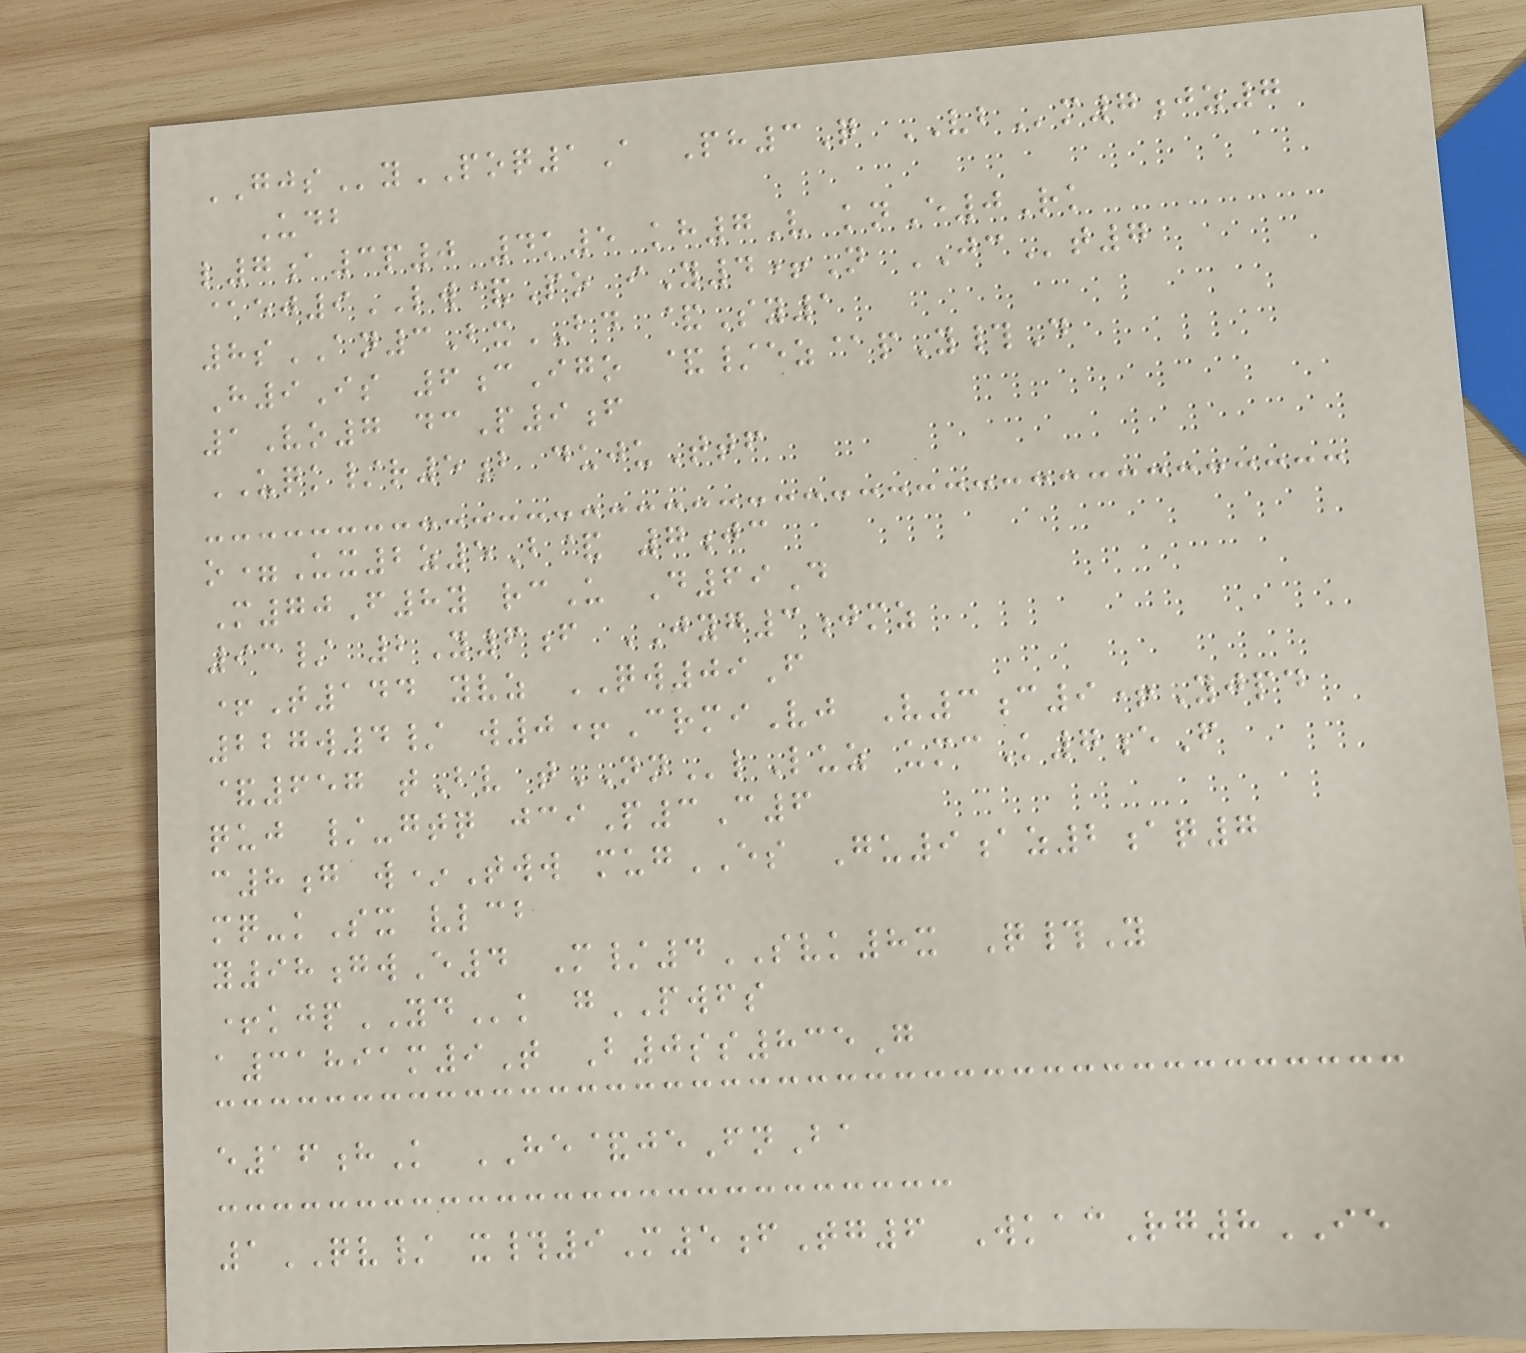GJSyPOQ1A Ph3Q VBm7jz7
Udb
l7a3p0 4k5 kh7V knE0Rk
@ej9LW&Po iY4+N JCt7
8sAN3BxBD &Sy1
H9Is 6cIgo &/ez@pY#D
1Vo7 dcP9f
UQK/r5b dujuTtf
o=Ux2z5B& 7jc
M70F8y rcU D69D
93/ 2Y6f JYG3jmz
+T144 yvz QW09F
227w4/ w0+CrmiVj V3c9+Yjpd
&657 tBv tNNlLuz umcK7eF
quj /-gtq jciP3C6
c8g w*Tww mugES Gu9az2aq7
mq-kSx vlcb
y98gwE4 M/4SVK8x Q#Y
+kjpYDk gPWFS
a31891m9T B0ss835G
e16hK HE&jeFnBa
1QV/ x#9M5fTg6 WkacRg8IE
